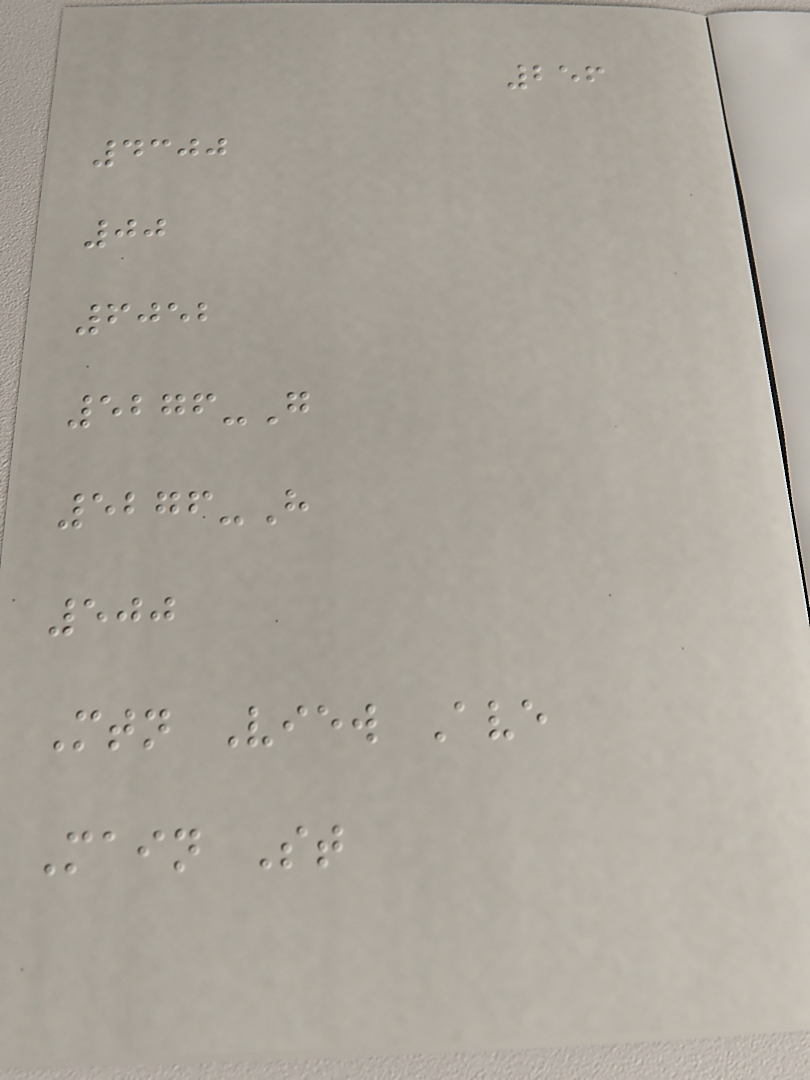256
4300
00
6052
5276-G
5276-H
500
Mtn View Ave
Main St
